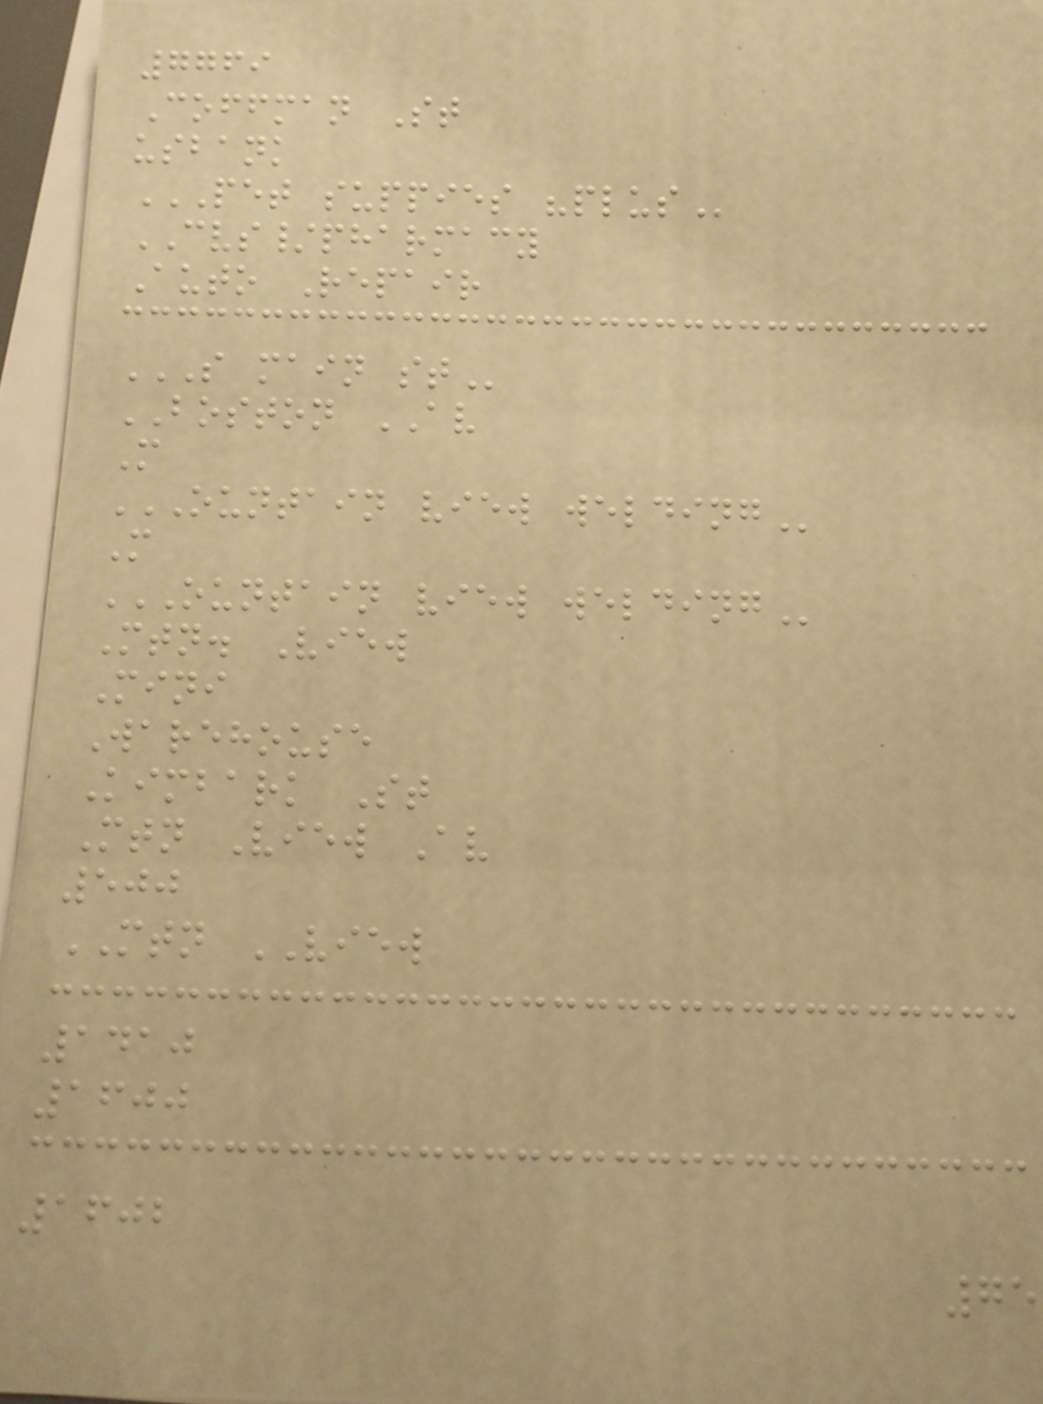7769
Coffman St
usbank
PET SUPPIES "PLUS
CVS/pharmacy
Auto Repair
S MAIN ST
BOSTON AV
M
OUNTAIN VIEW WELDING
M
OUNTAIN VIEW WELDING
Mtn. View
Mini
Warehouse
Kimbark St
Mtn View Av
500
MTN VIEW
1410
1600
1602
75
